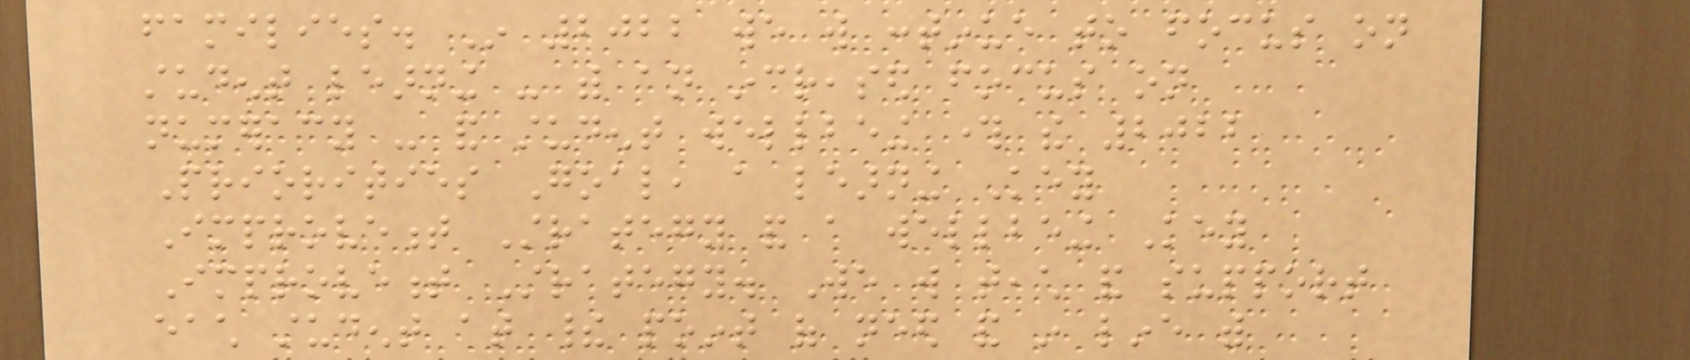families. In 2022 we will continue to focus on
student learning - with an increased focus on
numeracy - and student wellbeing through the 2022
Priorities Goal, a learning Key
Improvement Strategy and a wellbeing Key
Improvement Strategy. We will teach and support
each student at their point of need and in line with
